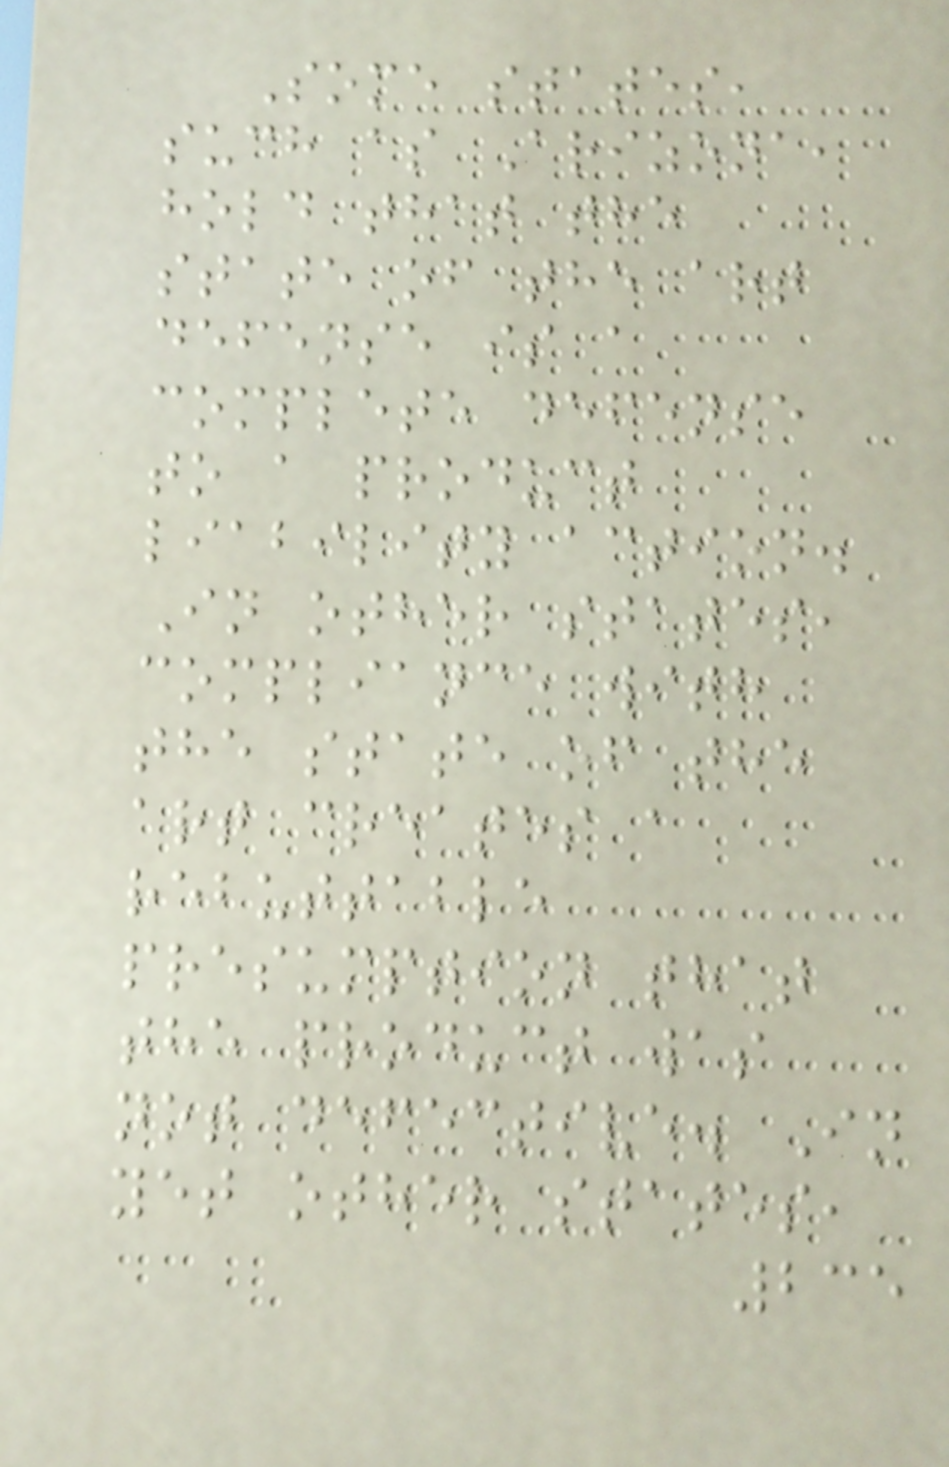Some states,
such as Arizona,
hold that the
state of the art
defense is a
complete defense
to a product
liability action.
In other states,
compliance with
the state of the
art creates a
rebuttable
presumption that
the product was
not defective. In
yet other states,
235
